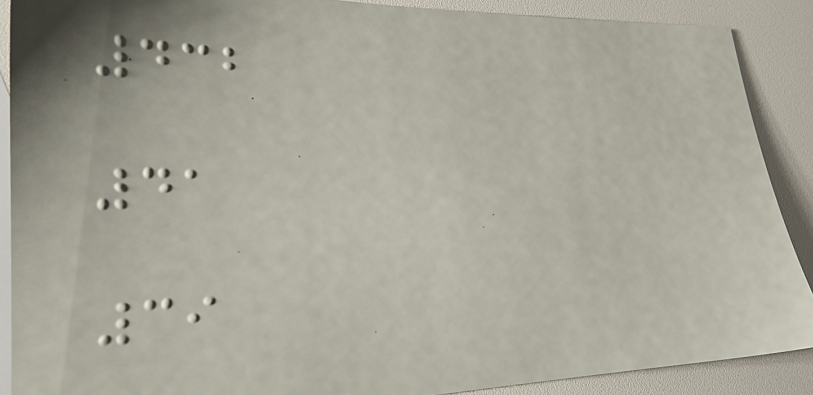432
41
39
